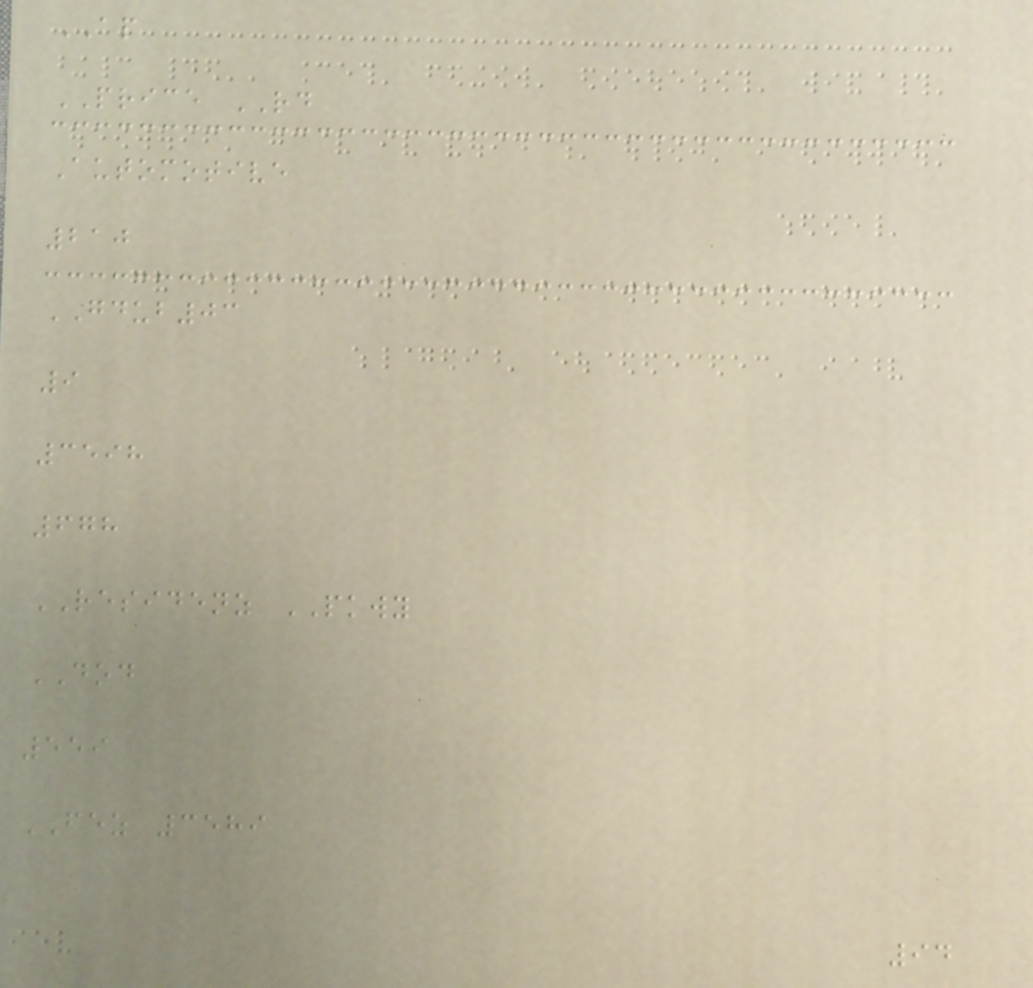AP
PRICE RD
Automotive
210
GDUB03
9
3598
678
RESIDENZ PKWY
DOD
559
FEZ 3589
94
